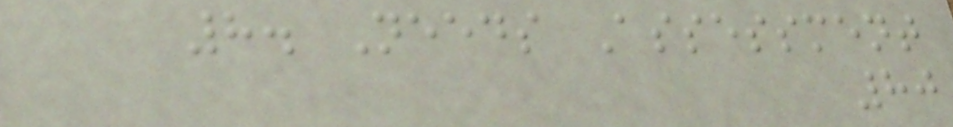8. Needs Assessment
80
